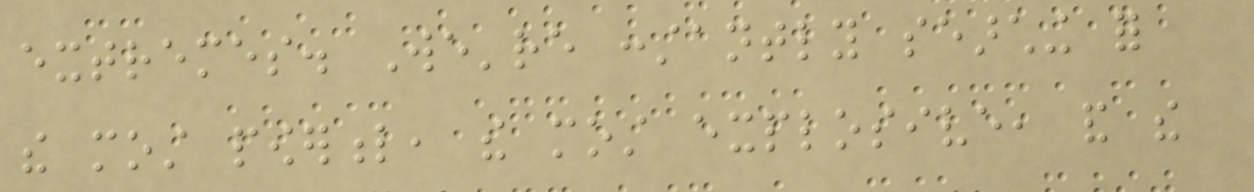extremes. We're constantly searching for
the most powerful, the most explosive, and the
